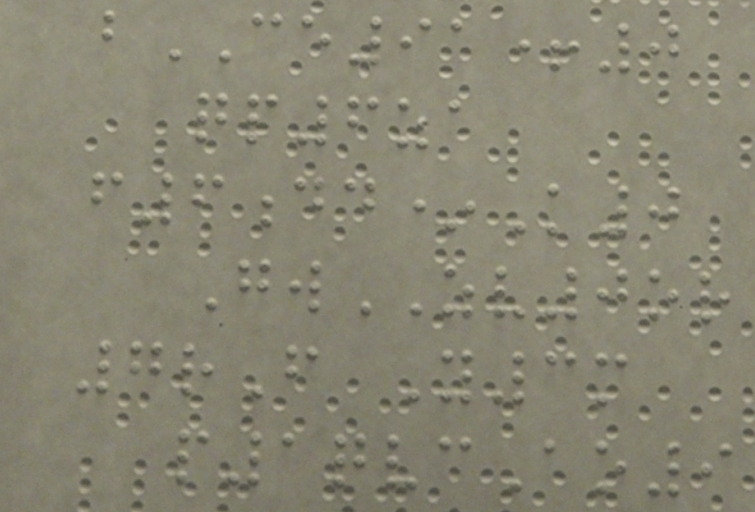bCE91+0
qp6za
f6dd*K0
GwZV0or
7rF Y3m
p1qvcAo9
